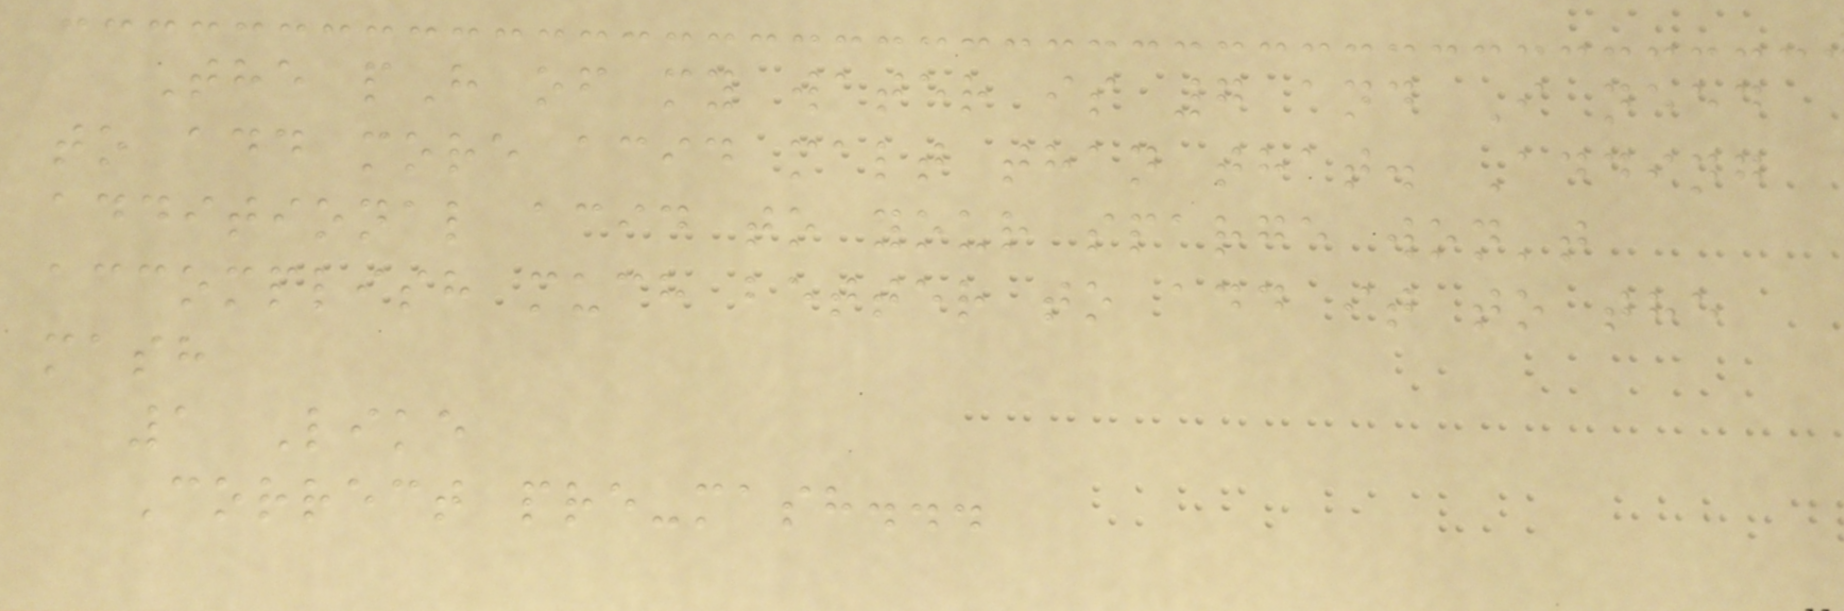The pH of my water is 7 and I need
to add more acid malt than that. Adding
additional acid to your sparge won't
accomplish much better to add it to the
mash
1 Like
Correct pre-mash...
